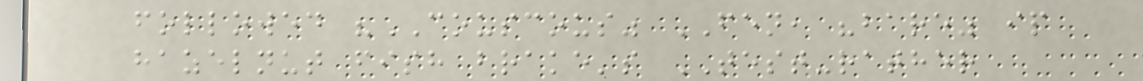followed "COUSCOUS" FEN, "bare" ip
hazelnut fish brake's TEST-rather
